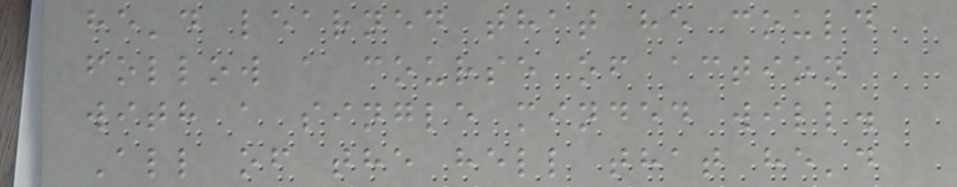he'd learned that he could
follow a course of action
with a single minded will.
All of the hell that he'd
